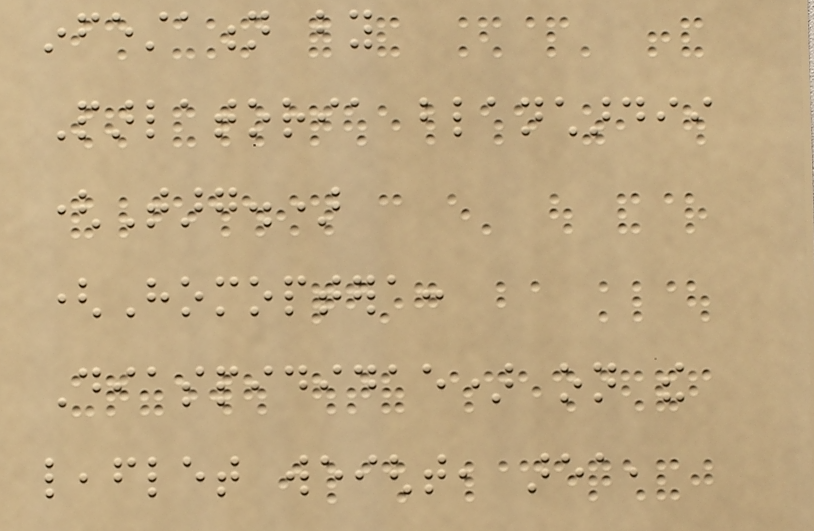infestation by
Parlatoria blanchardii
(Targ.)
(Homoptera:
Diaspididae) on the
leaflet weight, area,
